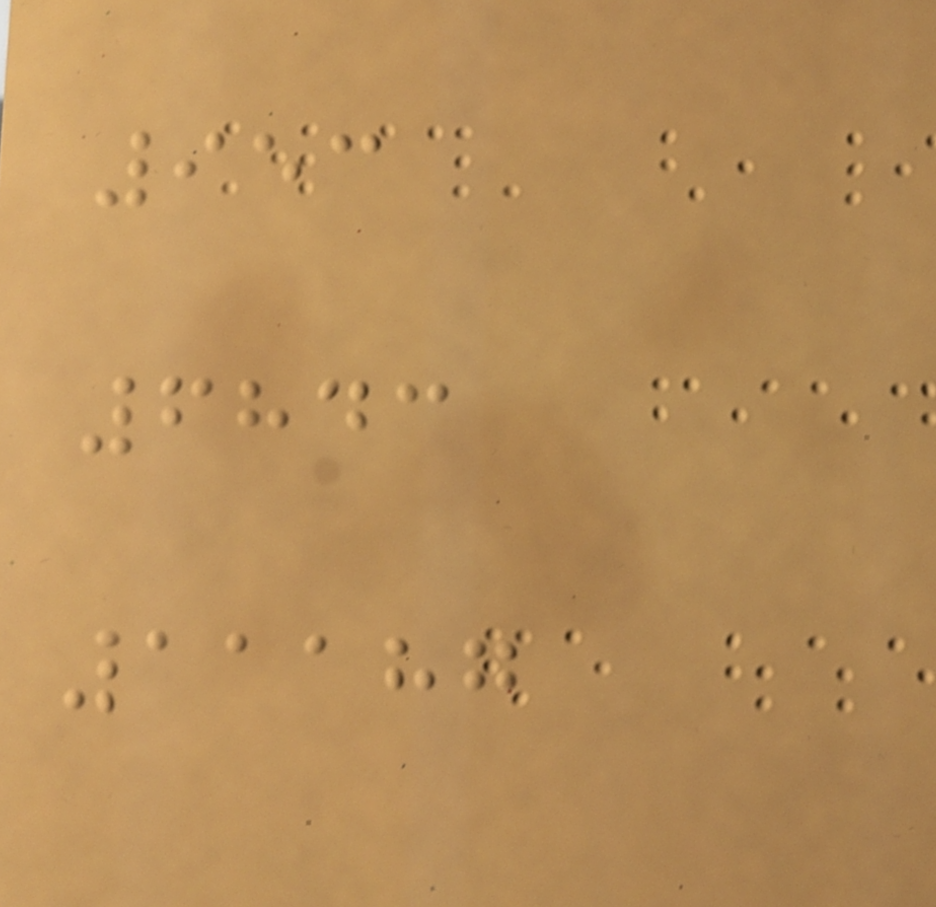953
6843
11187
